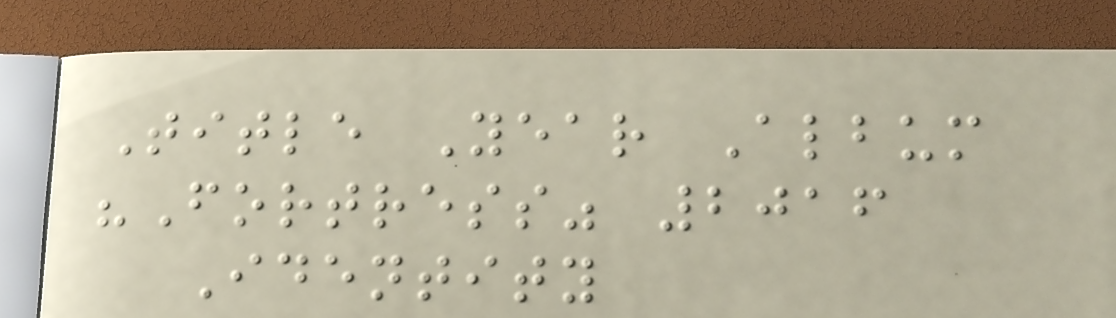Title Year Album
"Fortress" 2016
Identity
